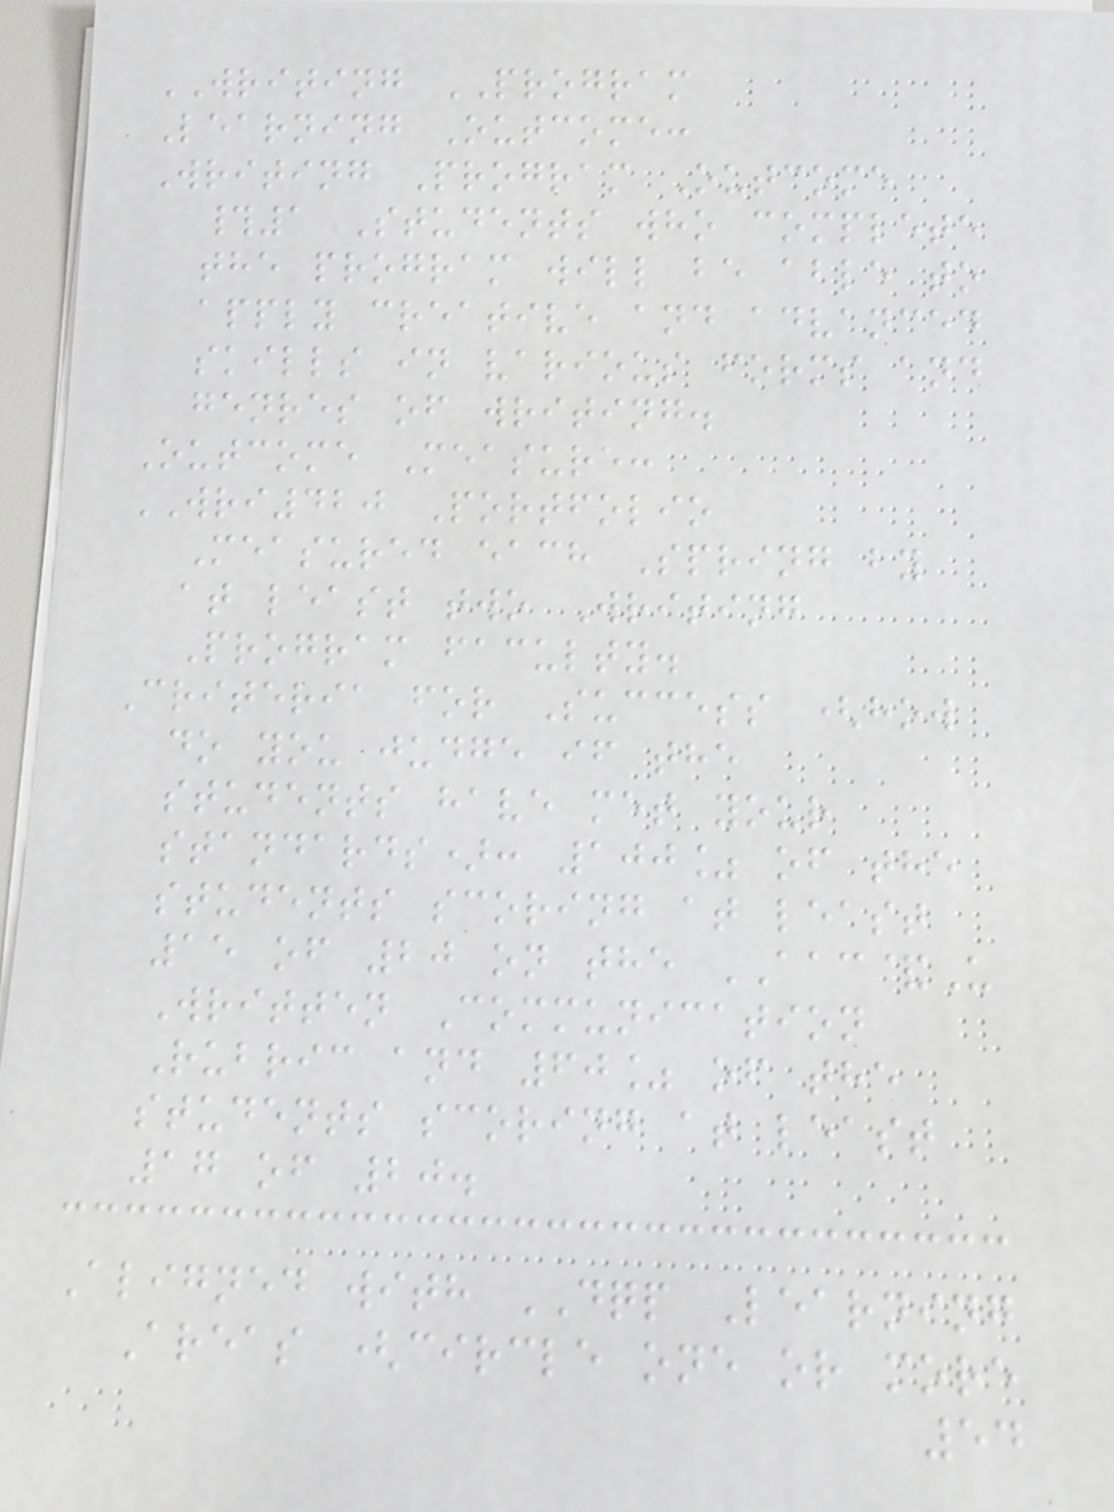WRITING PROGRAM
Learning Outcome:
Writing Program Outcome
#1 Students who complete
the program will be able to
apply creative and advanced
skills in various forms and
genres of writing.
Outcome Measure:
WRI420 Portfolio
Measured each Spring by
at least two Writing
Program faculty.
Criteria for Success (how
do you judge if the
students have met your
standards): 100% of the
students scoring at least
15 of 20 on the AAC&U
Written Communication
Rubric and 60% of the
students scoring at least
17 of 20.
Aligned with DQP Learning
Areas (circle one or more
54
